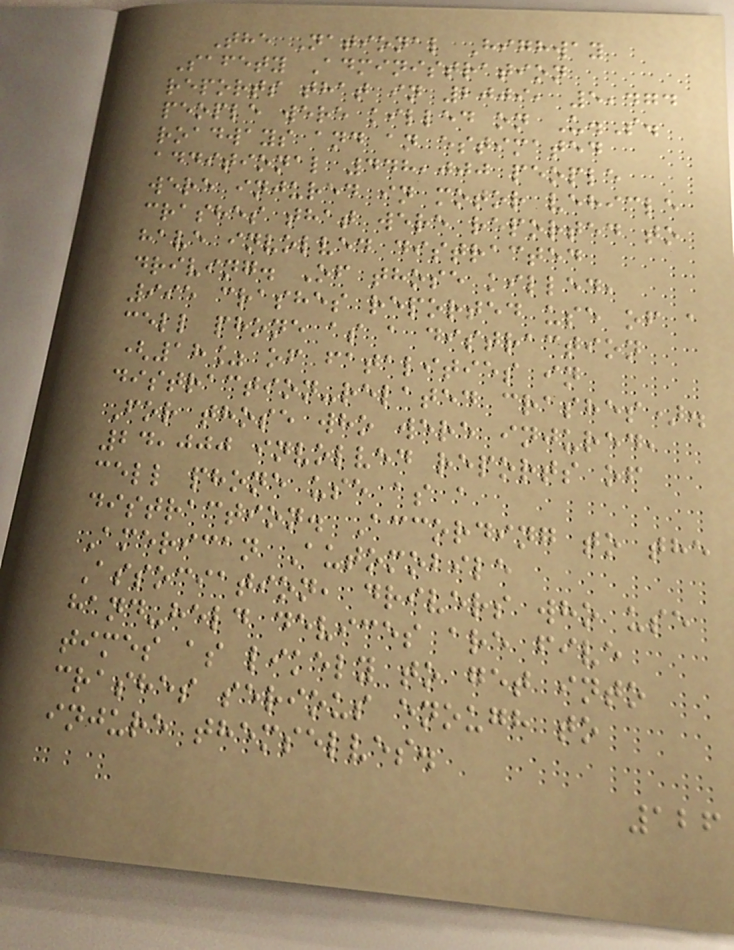The National Highway
Safety Administration
reports that in 2009, 5,474
people were killed on U.S.
roadways and an estimated
additional 448,000 people
were injured in motor vehicle
crashes that were reported to
have involved distracted
driving. Of those killed,
995 crashes reported use of a
cell phone as a distraction
(18% of fatalities in
distraction-related crashes).
For those who were injured,
24,000 involved reports of
cell phone use as a
distraction. According to the
American Automobile
Association, drivers who use
hand-held devices are five
times as likely to get into
crashes serious enough to
injure themselves.
126
